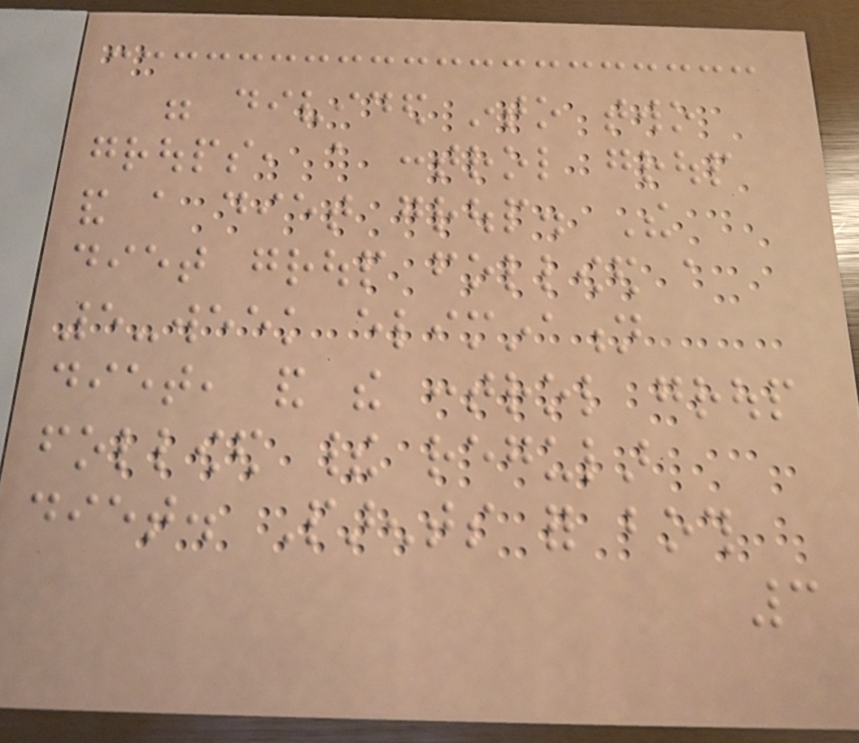were divided into two
groups, a control group
and a diet group. The
diet group followed a
5-week elimination
diet, and the control group
followed their regular
diet. Parents for both
3
